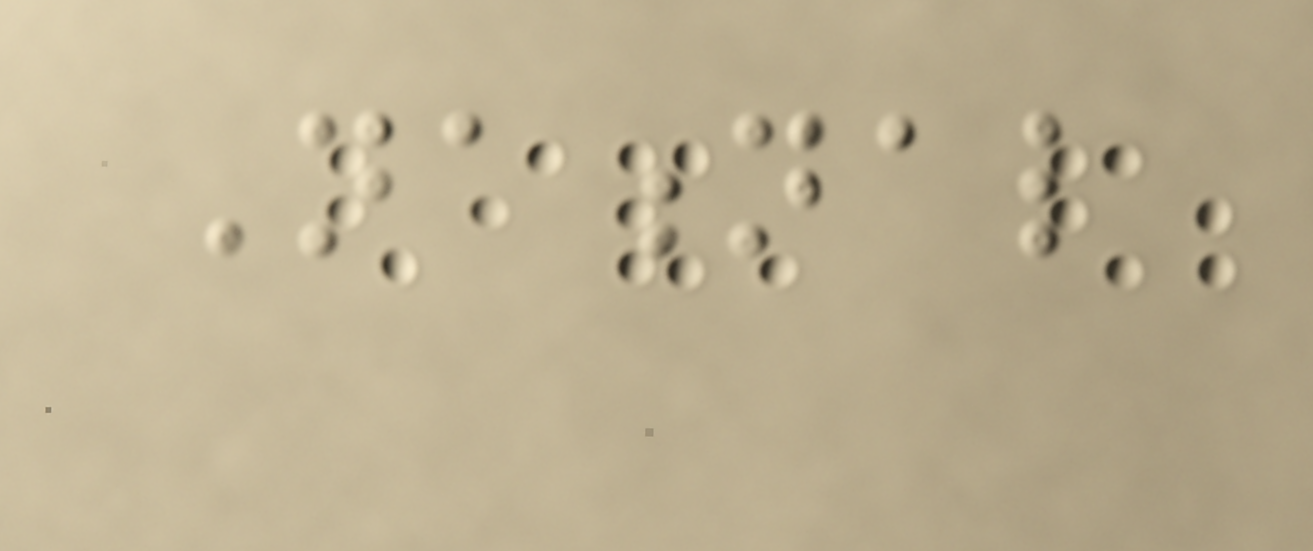National
